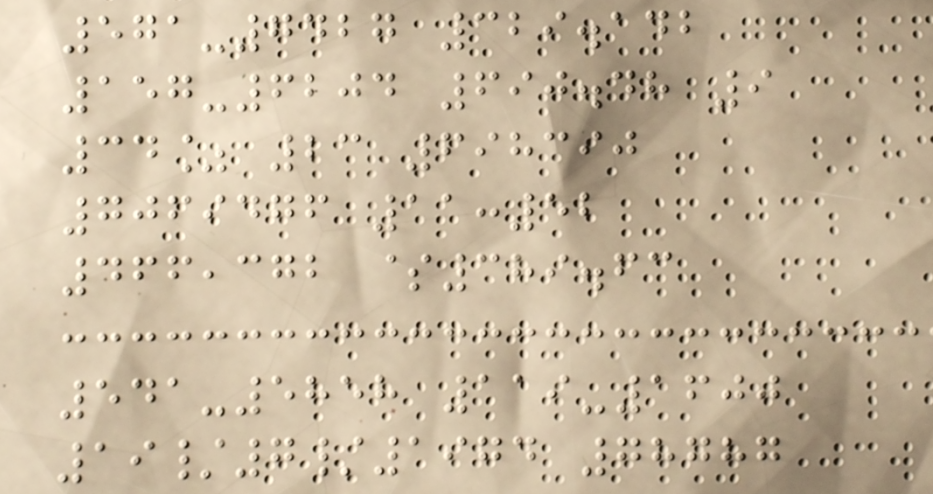571-7427 329.142
157-6204 690.48 9
34% 23 698390
7069476 11:52
466,372 $389.63
541-5858 119-1600
19/7/1974 78787
